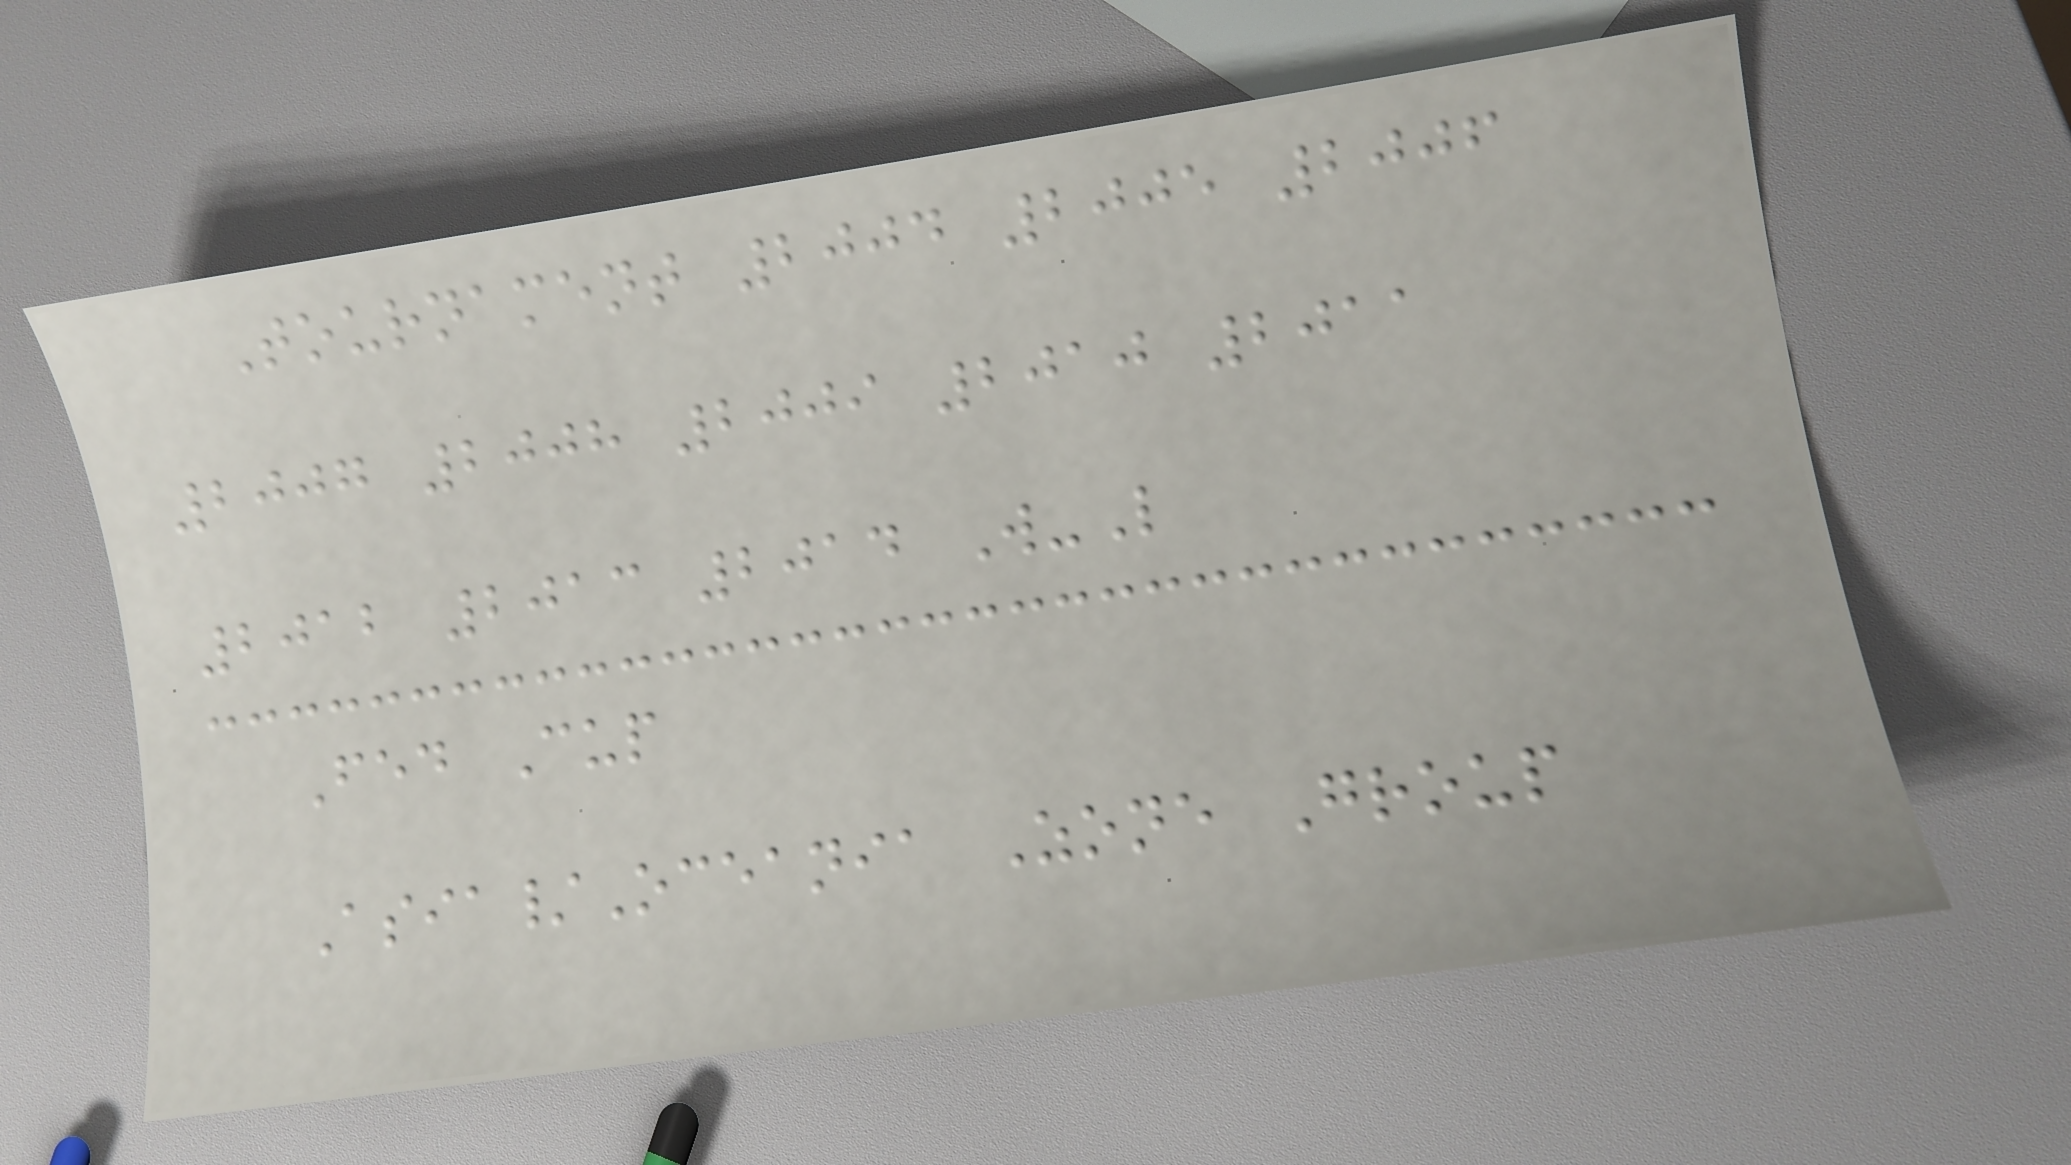Tournament 2004 2005 2006
2007 2008 2009 2010 2011
2012 2013 2014 W-L
Fed Cup
Asia/Oceania Zone Group
